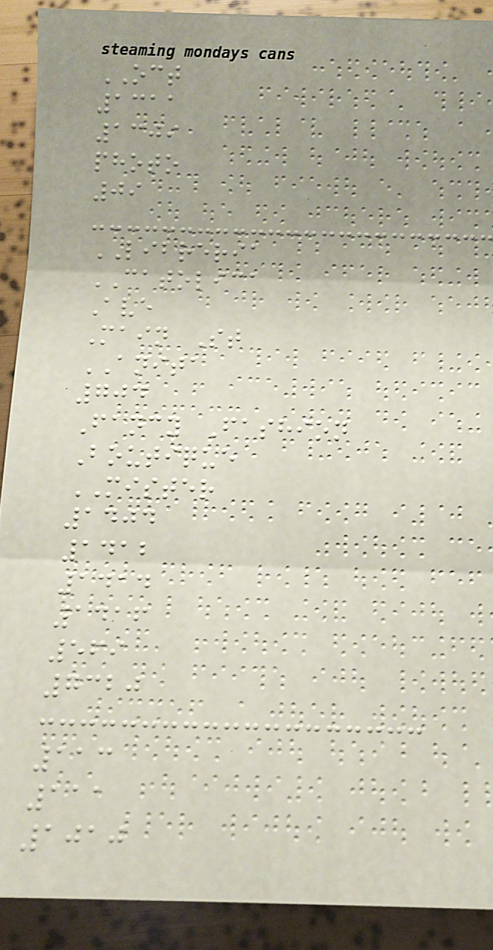OCT
1311
1309
photo
09
LIBRERIA
CATOLICA
Ave
Main St
ANITA
704
Fancy Fashion
Boutique
MISTER
1404
1412
1414
1416
569
7320
113
111
1010
